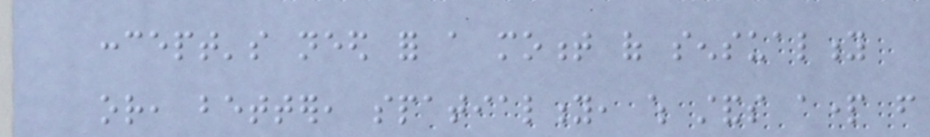concept's need for a moment of sensuality
or, better, spatiality, which stands apart from
